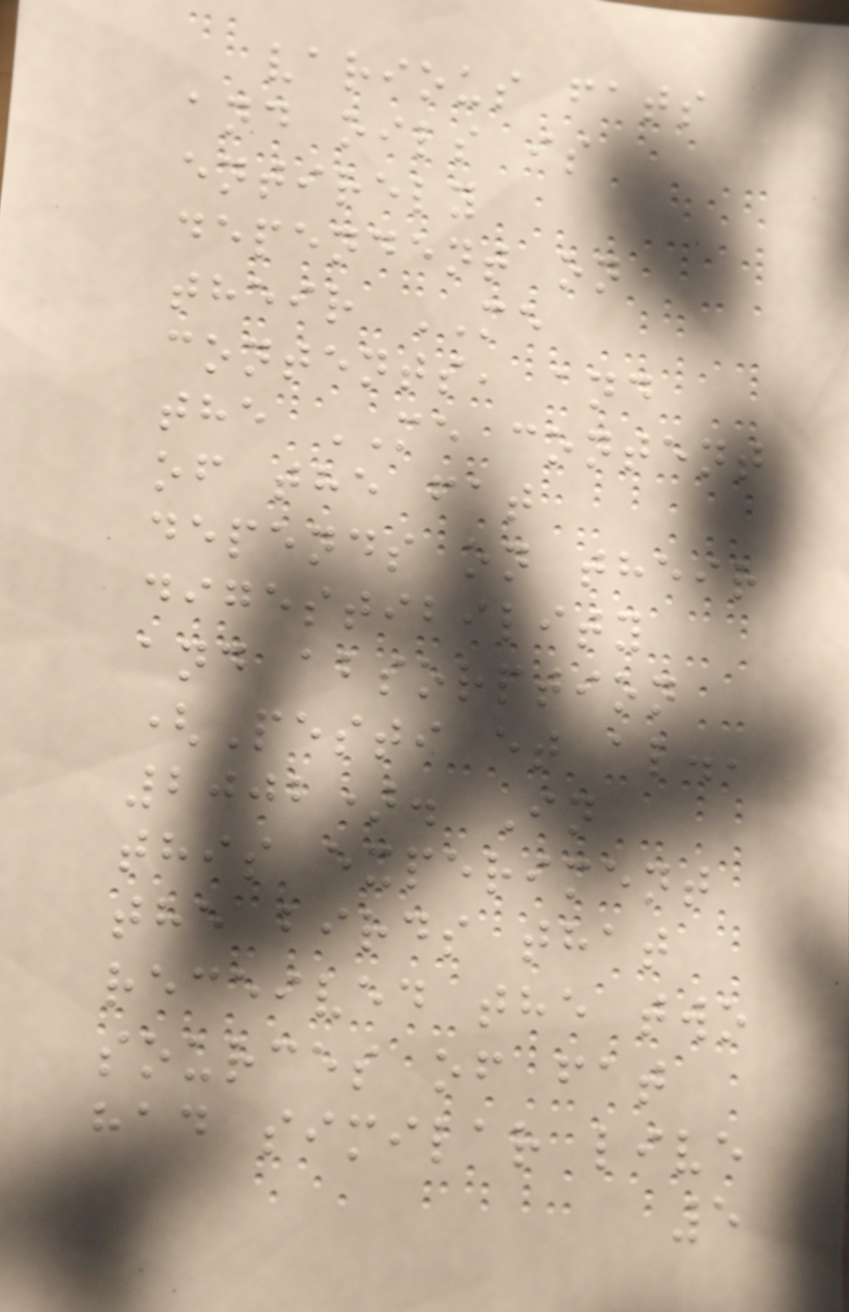various fats
and oils is
entirely
dependent on
their ME
contents, and
the ME content
of the fat
depends on their
digestibility
and absorption
(Pesti et al.,
2002). In
this experiment
the birds that
received the two
sources of fat
had similar live
5
